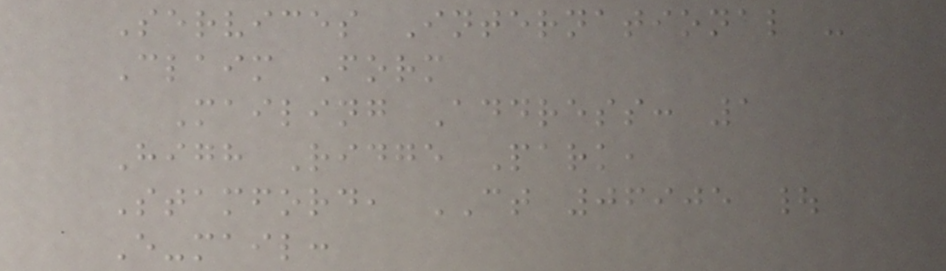Services International -
Claim Form
Mailing Address: 1
High Ridge Park,
Stamford, CT 06905 |
E-mail:
